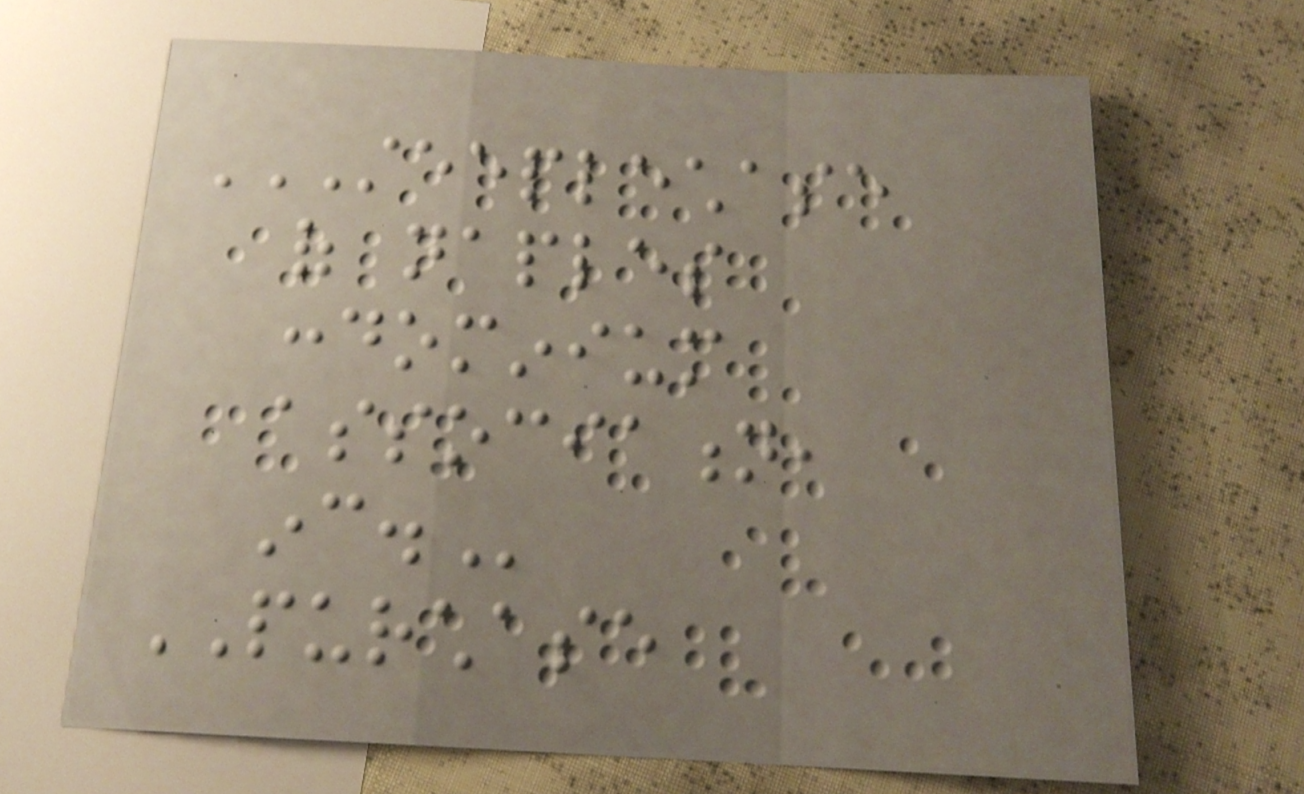STEEPLECHASE
OF NAPLES
CONDOMINIUM
ASSOCIATION,
INC.
PURCHASE
